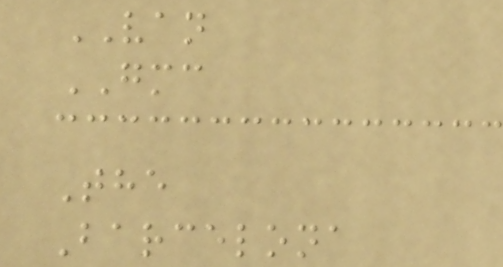VAN
GMC
The
Barcelona
